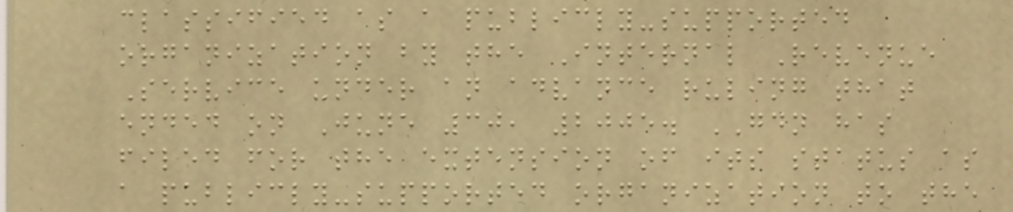classified as a publicly-supported
organization by the Internal Revenue
Service under an advance ruling that
ended on June 30, 2005. GDN has
filed for the extension of its status as
a publicly-supported organization to the
